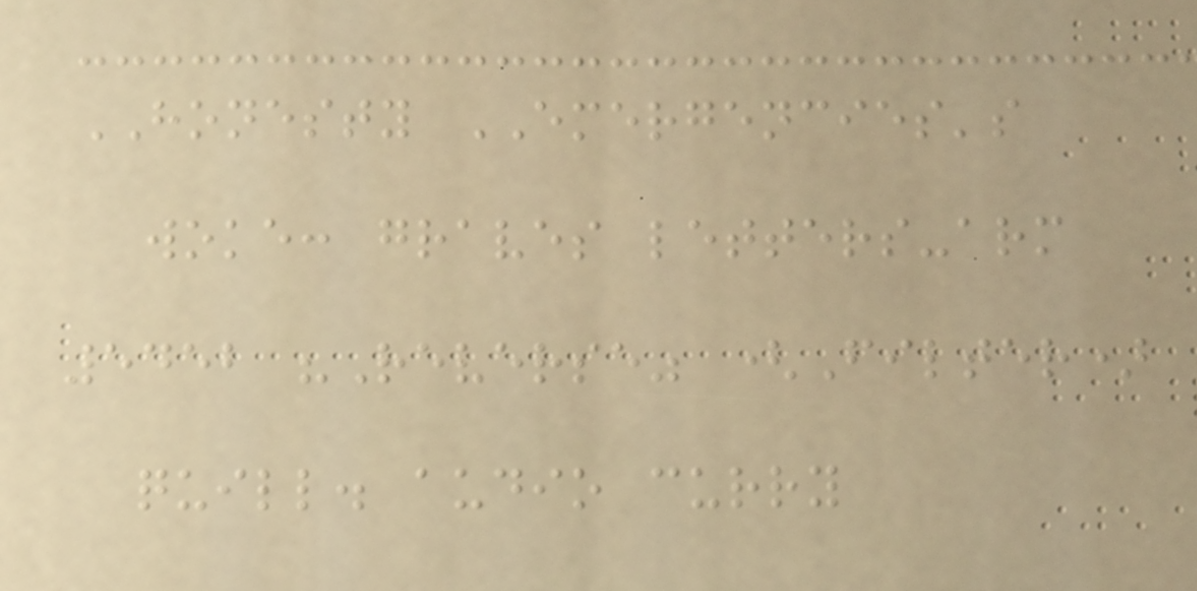HONESTY EMERGENCIES's
woke: graves letters-arm
5452 "Reverse" (Filter)
quill. audio curry
